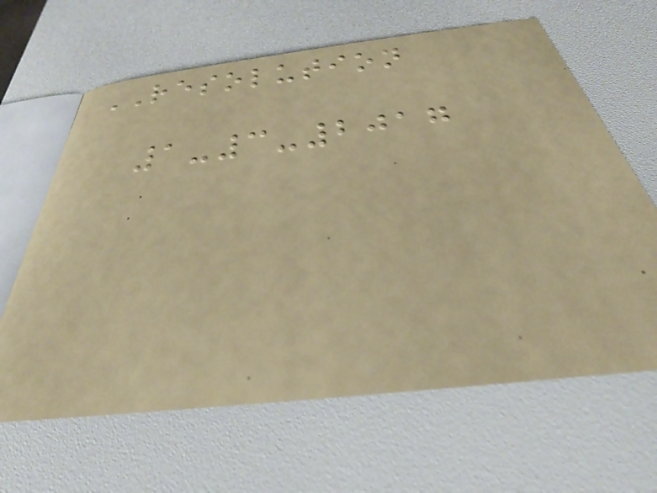RESOLUTION
1-3-2017
